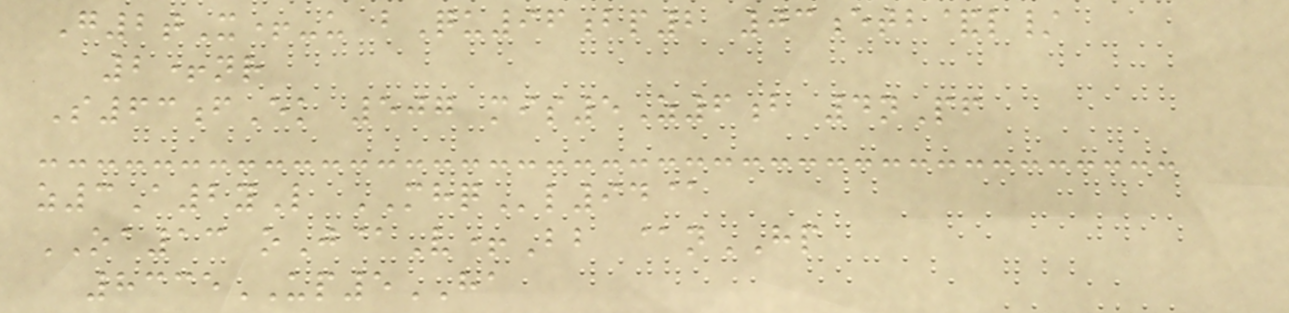G2tX+-u bQu96bp2 03etb&l/
2+nr
S63fEk 507 mis5Z6b 4nPf
z3A2yL MHQl94@
OA13 oJ@V+Bb @nHP
8335UP5HA
